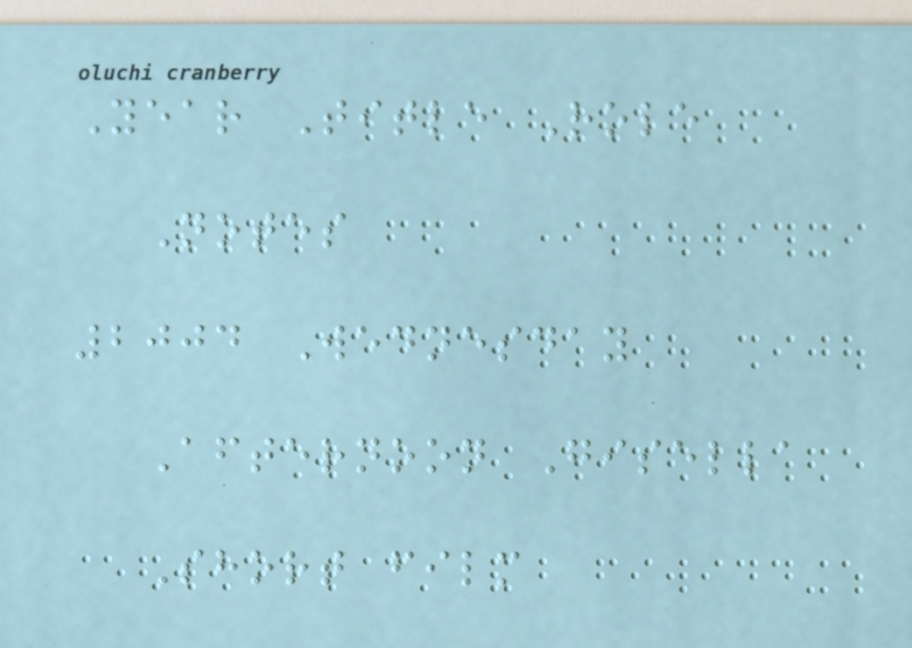Year Title Role
Notes
2004 Wednesday
Afternoon Gisella
Short film
